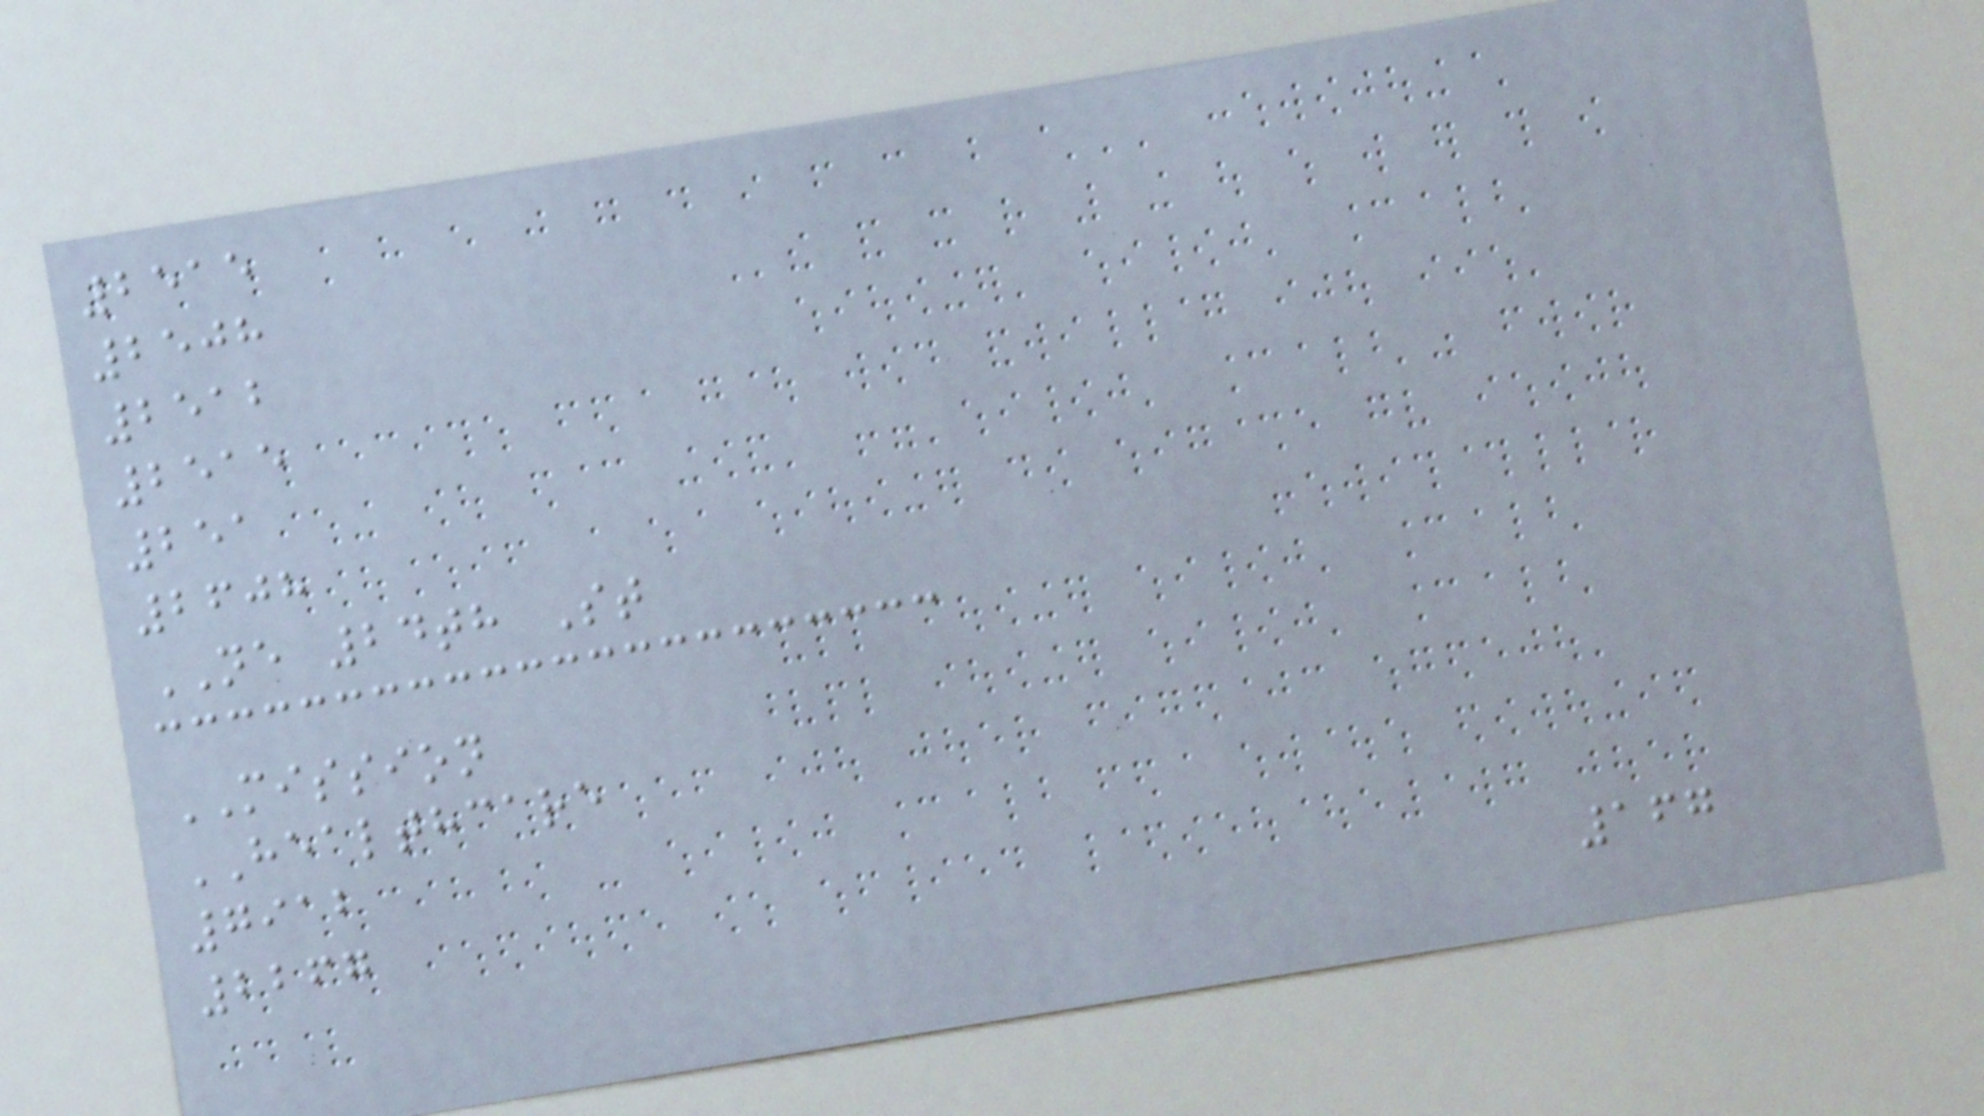2515
2508
2512
2515
251
2608
NE 24th St
MISSION
HEALTHCARE
7912
2267
167
